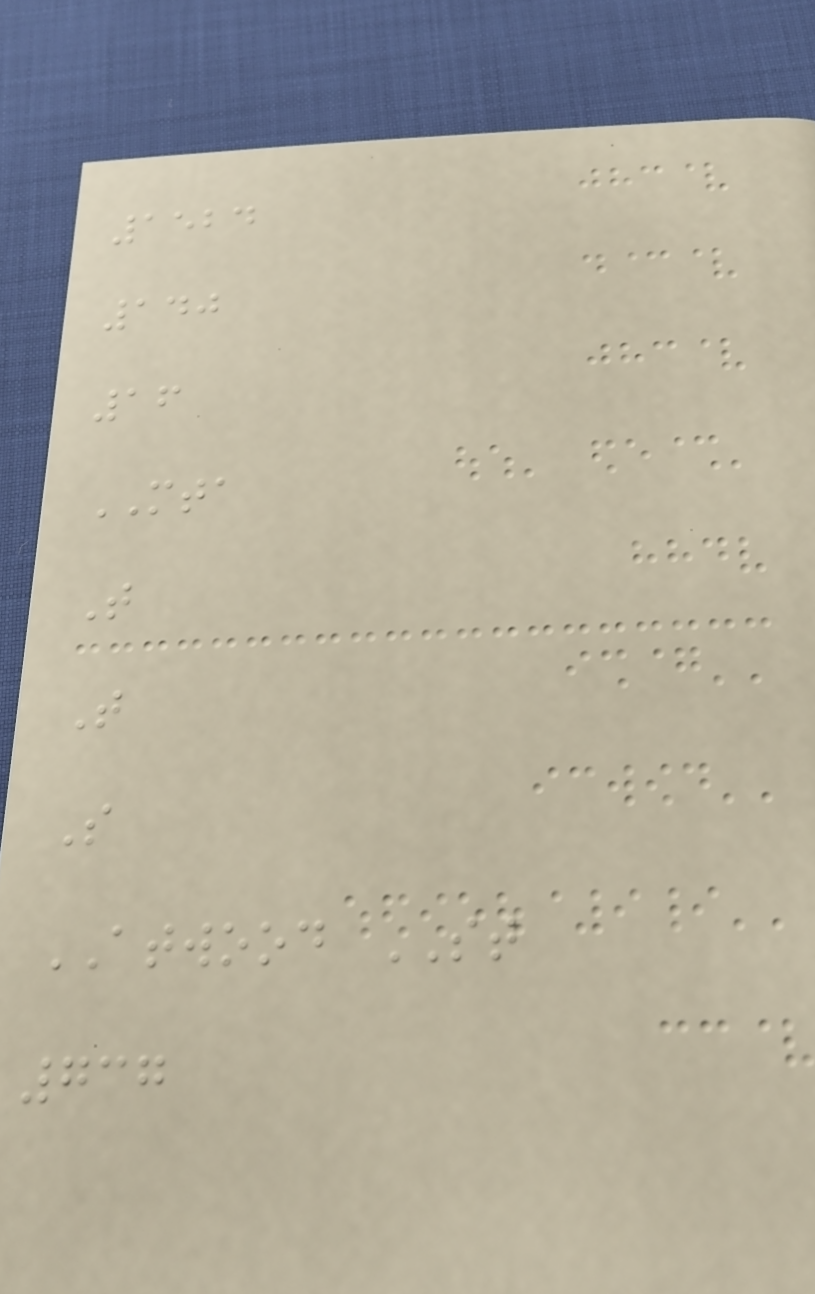1524
140
16
MTA
T
T
S
ATWOOD ST
737
